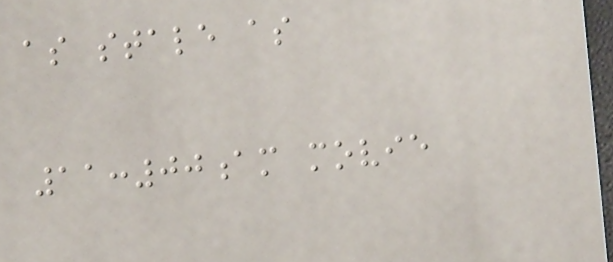as stale as
11:00am movie
